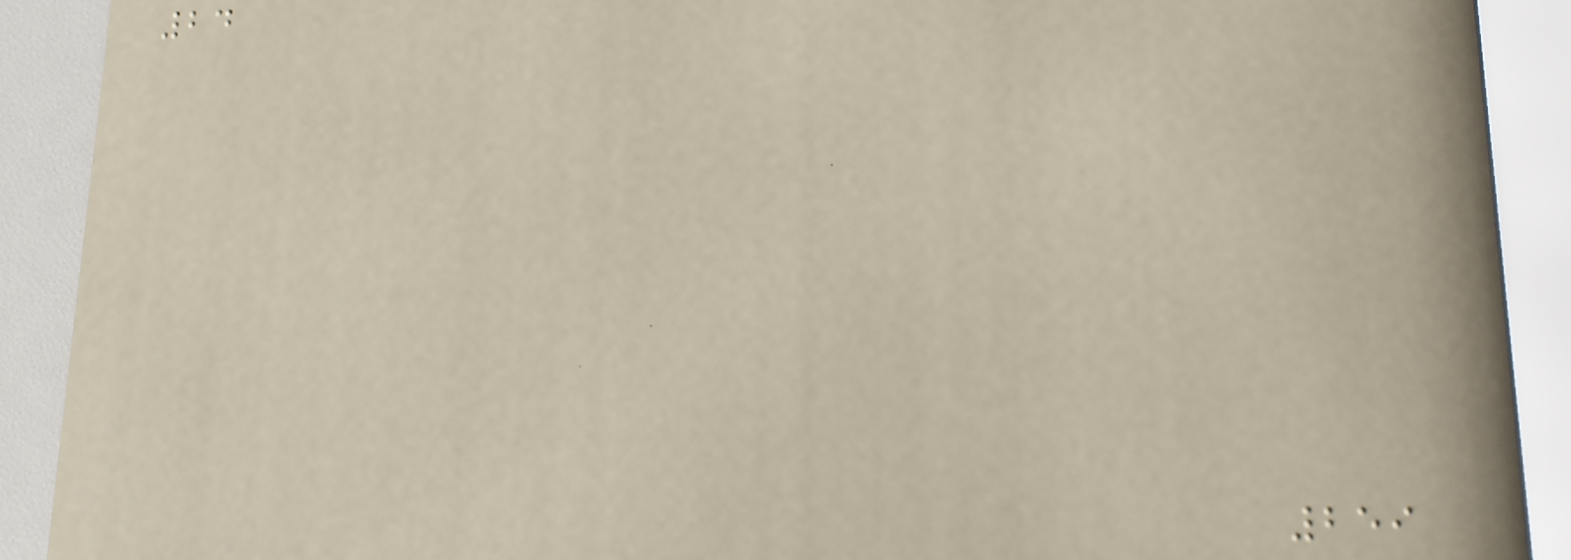24
259
